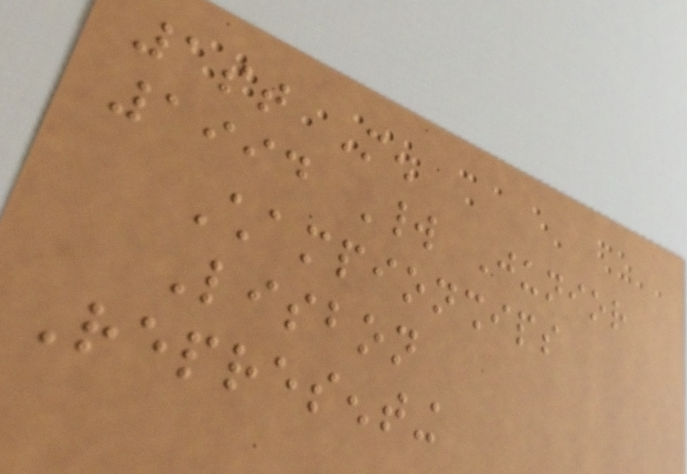1st Men
1994 World Junior
Championships
Lisbon
Representing
